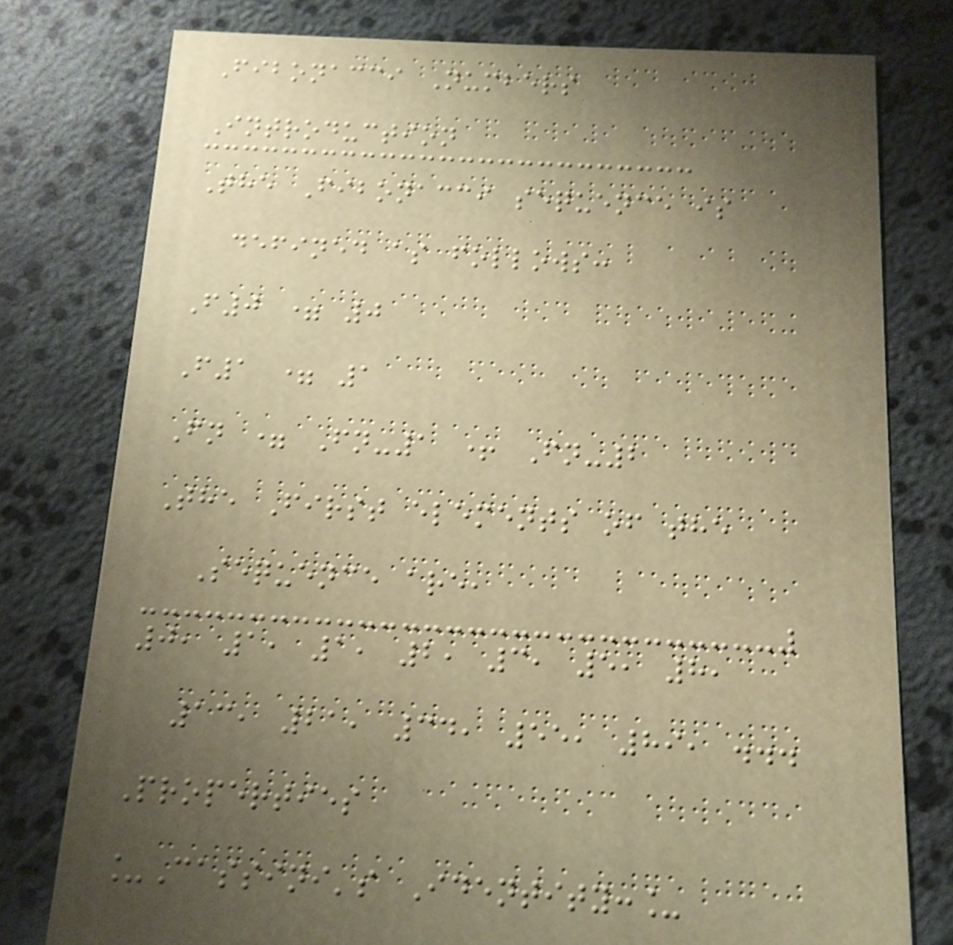Fibonacci Numbers
Introduction
The Fibonacci sequence is
defined as follows:
F0 = 0
F1 = 1
Fn = Fn-1 + Fn-2
The First elements of the
Sequence are,
0, 1, 1, 2, 3, 5, 8,
13, 21, 34, 55, 89, ...
Properties
_Cassini's Identity:_
